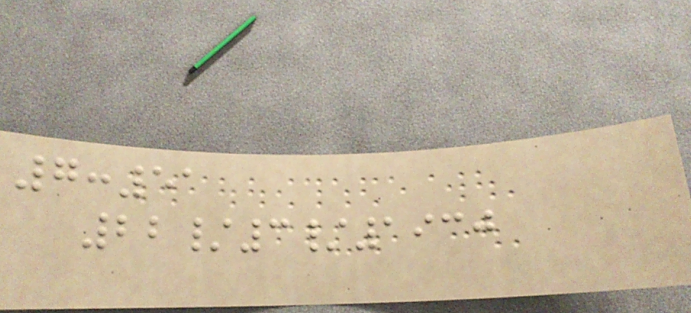7:51
22/3/1930
